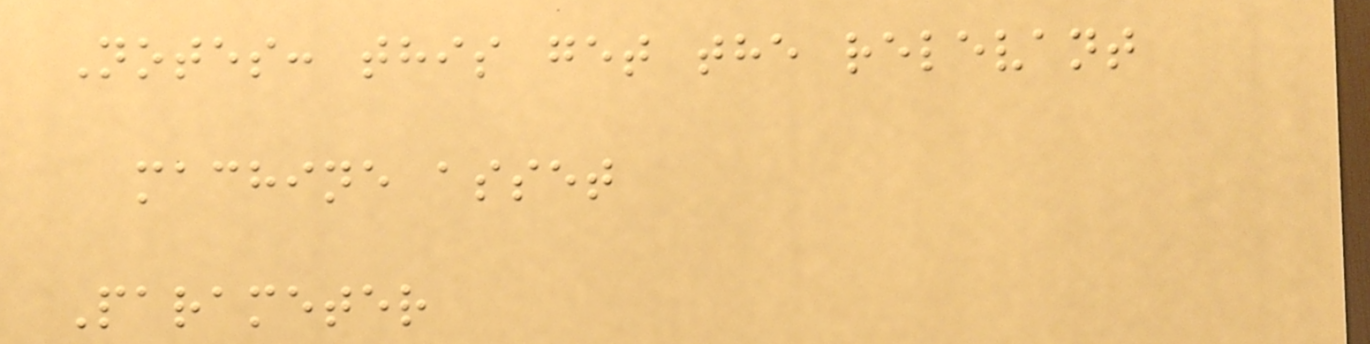Notes: this get the relevant
machine asset
Parameter
